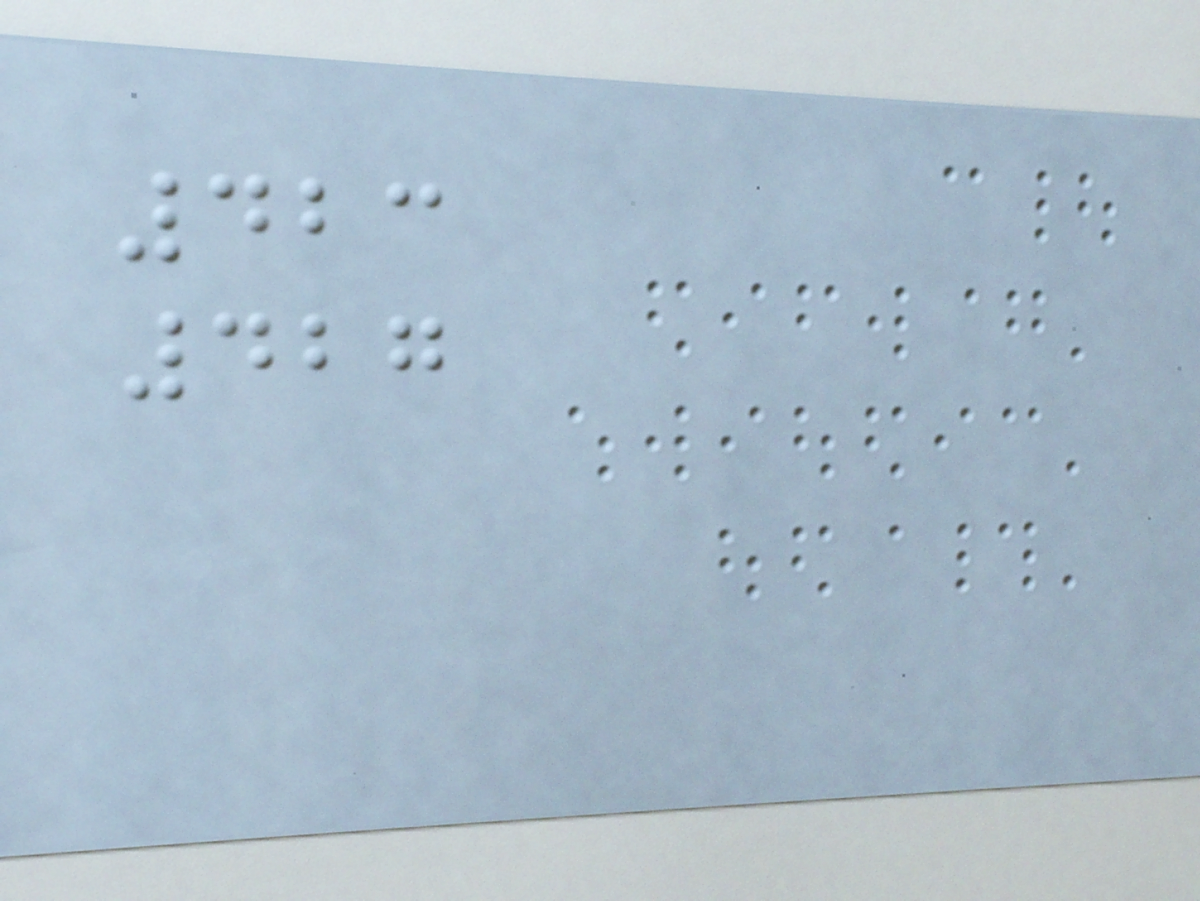423
427
